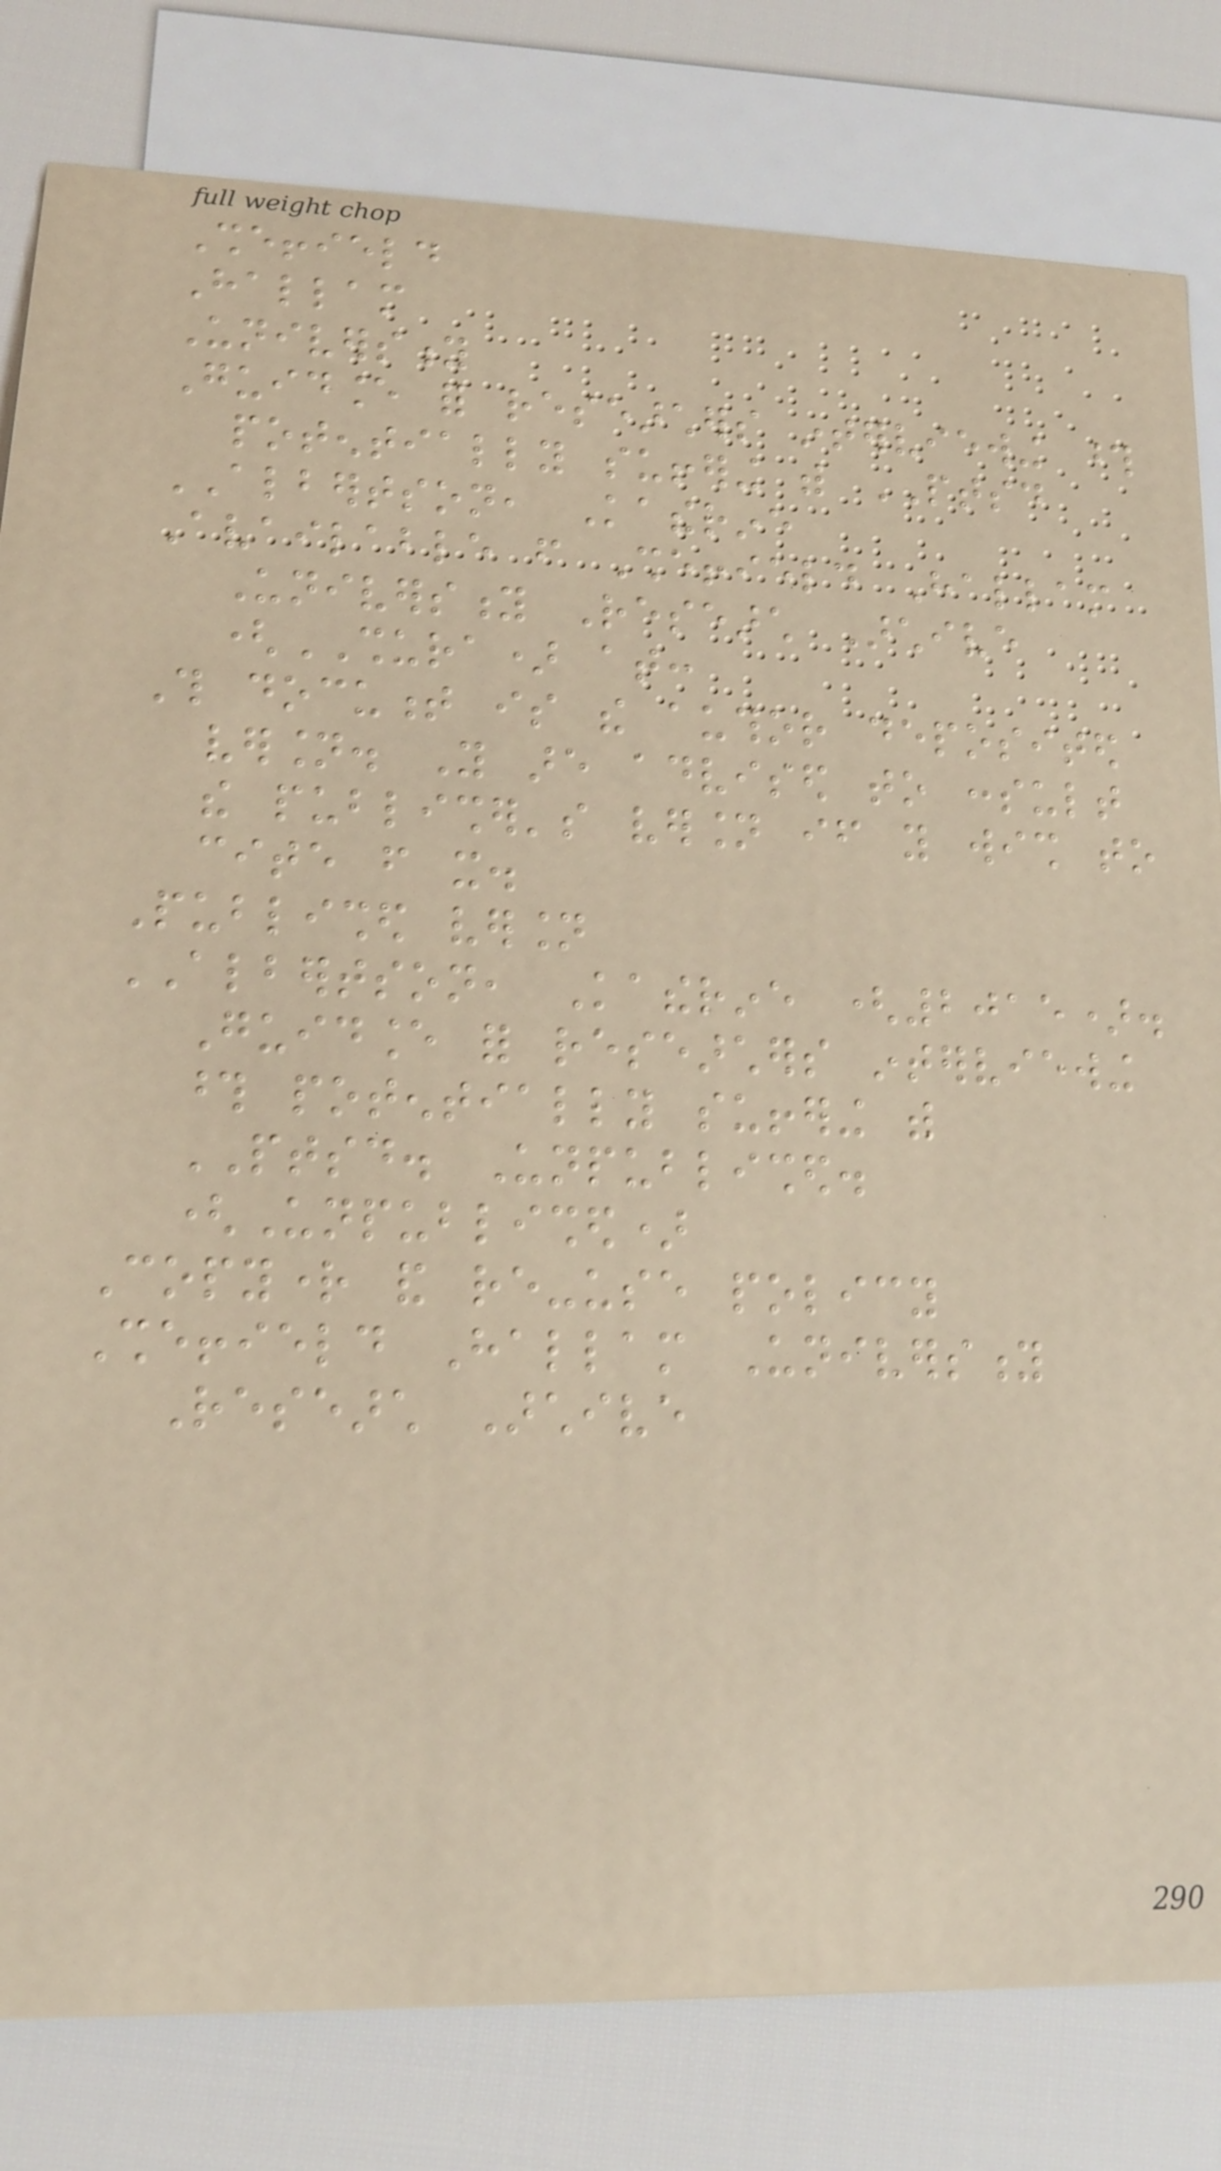Sheffield
Hallam
University
Guidance for researchers interviewing those
potentially suffering with PTSD
ALBERTSON, Katherine
Available from Sheffield Hallam
University Research Archive
(SHURA) at:
This document is the author deposited
version. You are advised to consult
the publisher's version if you wish to
cite from it.
Published version
ALBERTSON, Katherine (2015).
Guidance for researchers interviewing
those potentially suffering with
PTSD. Unpublished.
(Unpublished)
Copyright and re-use policy
Sheffield Hallam University
Research Archive
